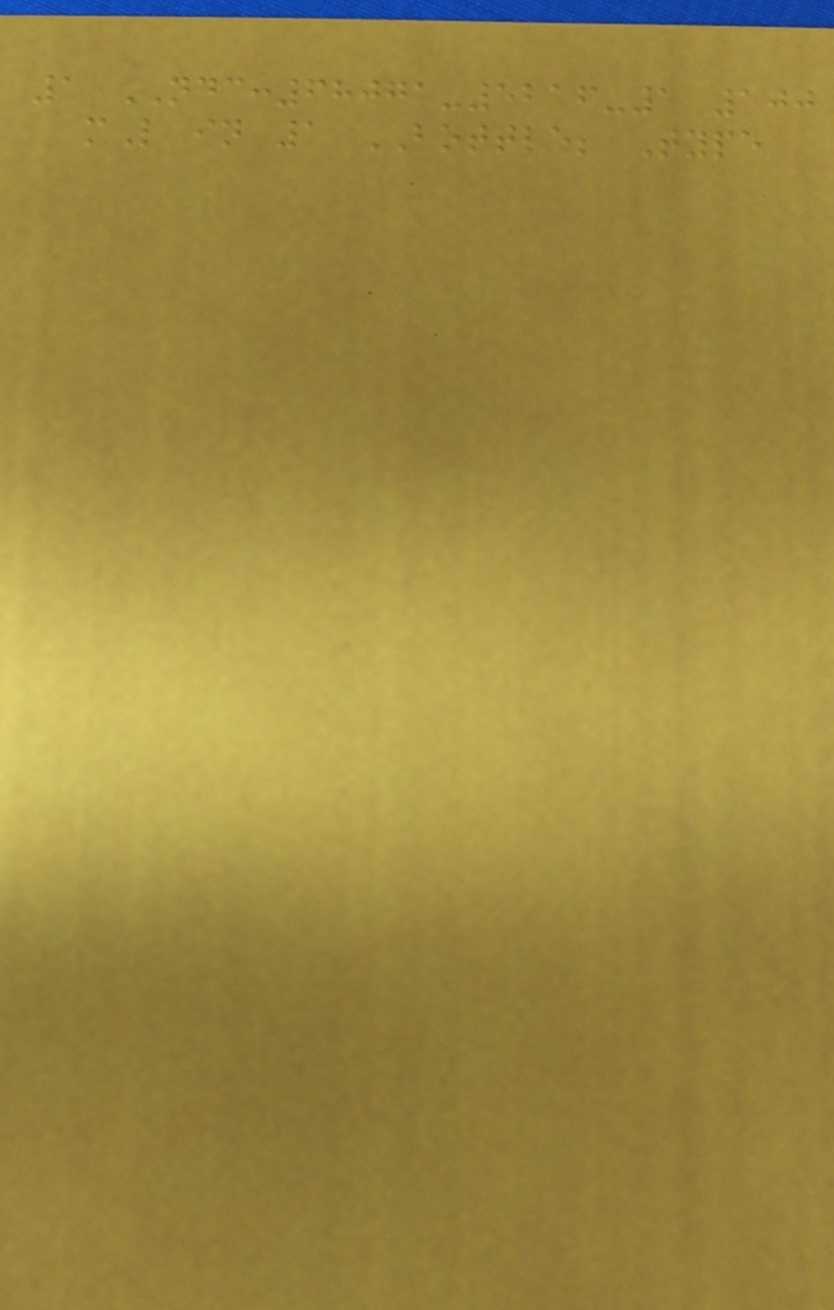1 NDC:68071-5216-1 100
mL in 1 BOTTLE; Type
